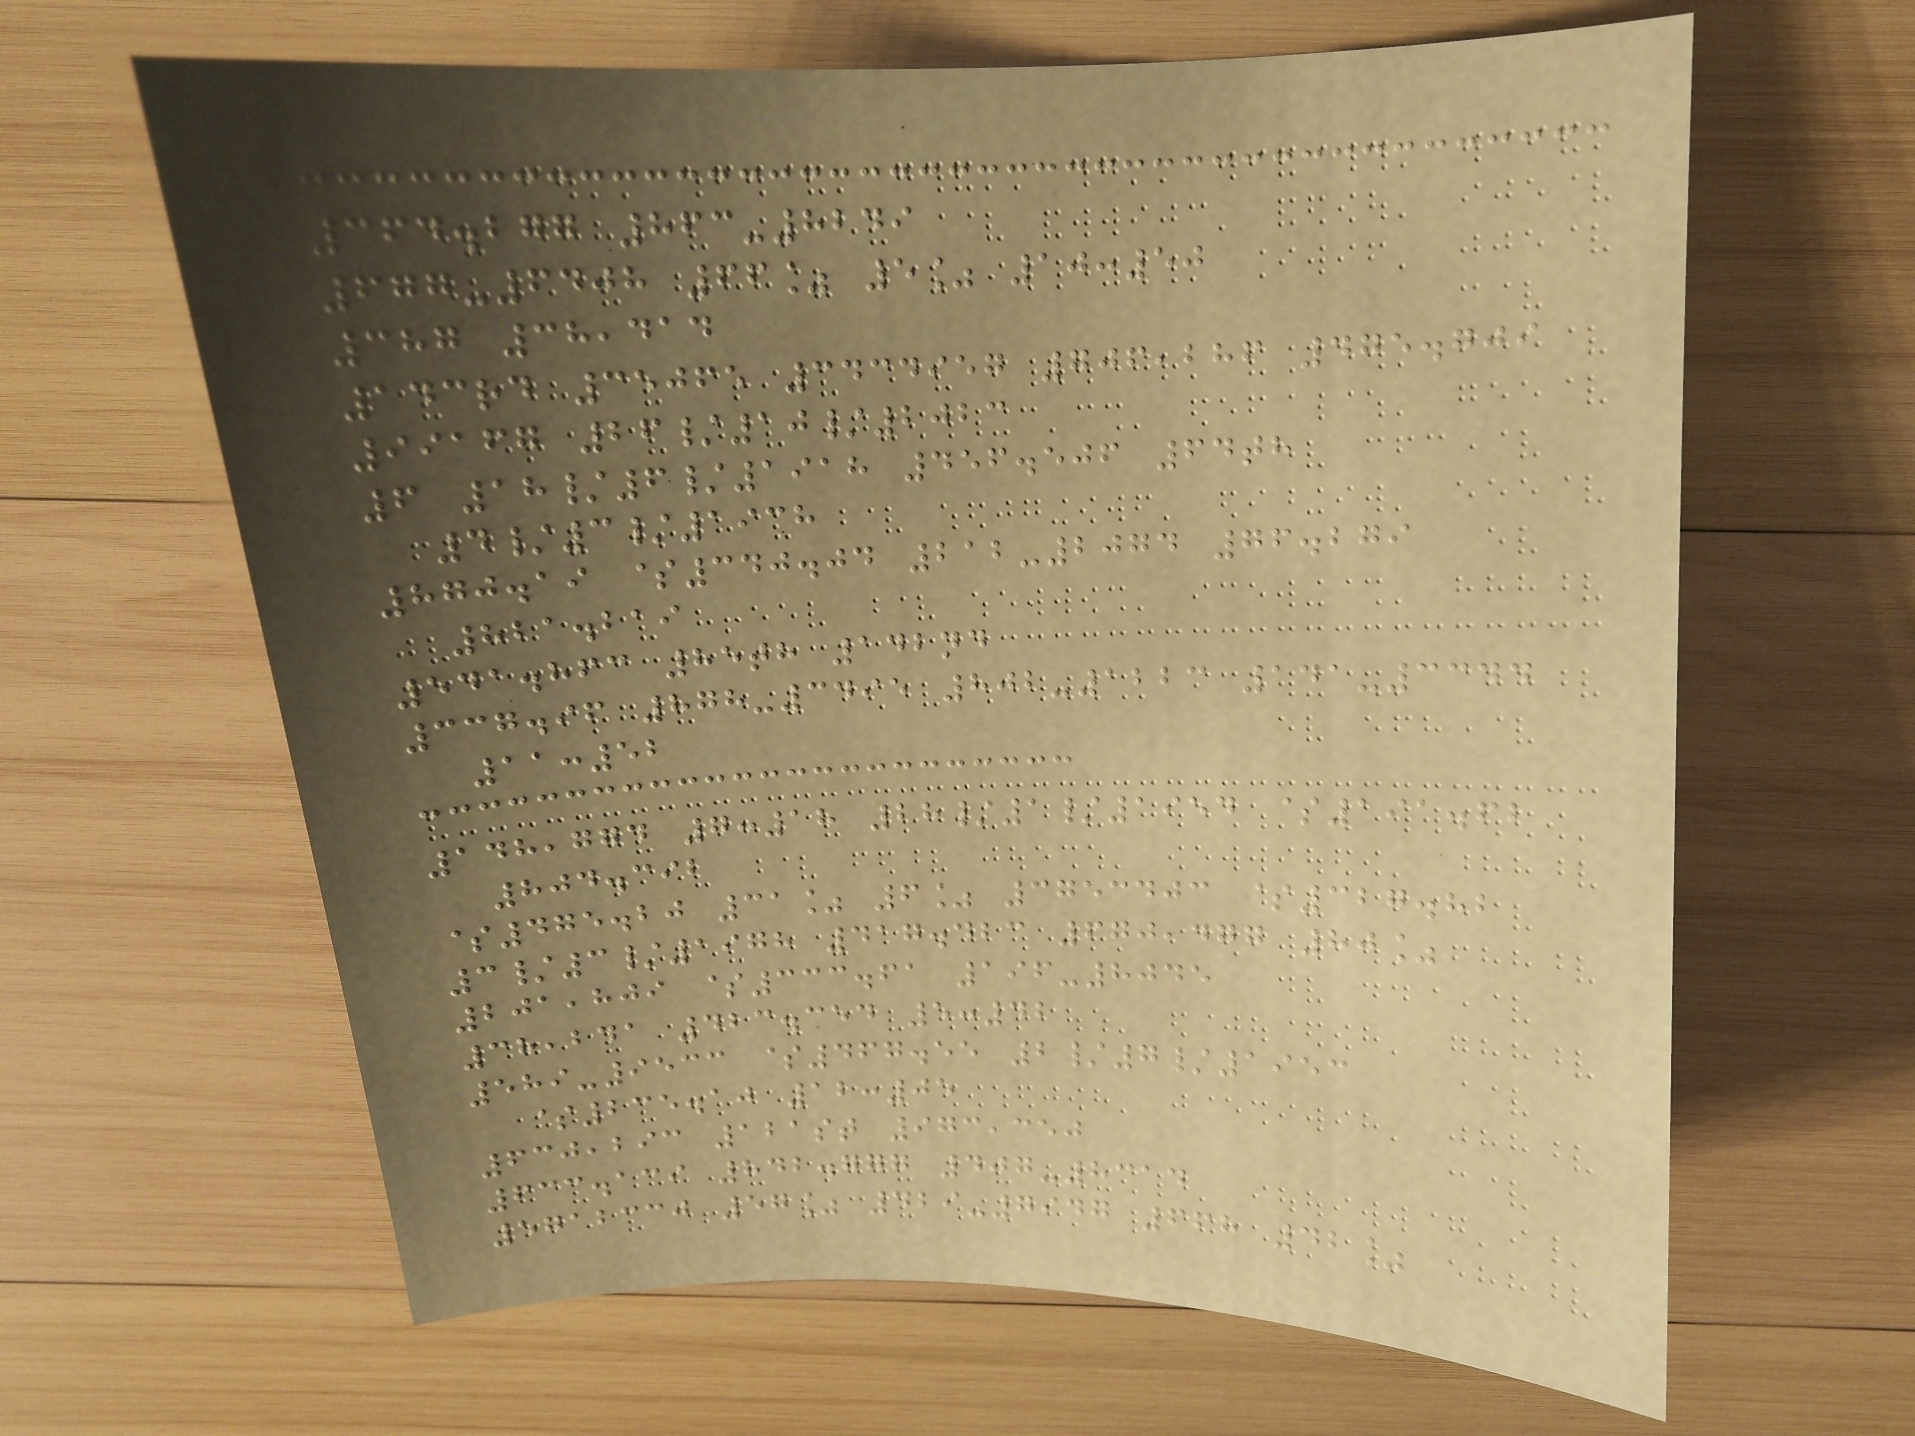364.277 863-8249
677-6408 66% 5% 10:50
387 38,414
143rd 35065 3434957 706,286 475.709
99167 26/10/2023
6 18/6/1918 456.506 64th
4/3/1938
870.19 $340.04 212-2074 76.279
821.219
541.863 85th 142nd
337.96 878-3495 802-1223 141-3344
11:52
148,774 7:18 28/1/1954 $191.62
804.392
$475.20 31% 6% 3753403 $327.82
3/3/1978 417.423 670,477 80%
201,809 $333.61 196-8045
38,241 423.354 5:42
589-9533 $467.55 2/7/1953
$235.10 12:05
630,293 121st 973,350
633.139 842.777 407-8314
5712330 57% 429-7947 668 42%
